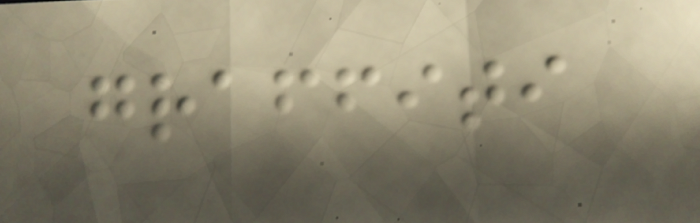graffiti
